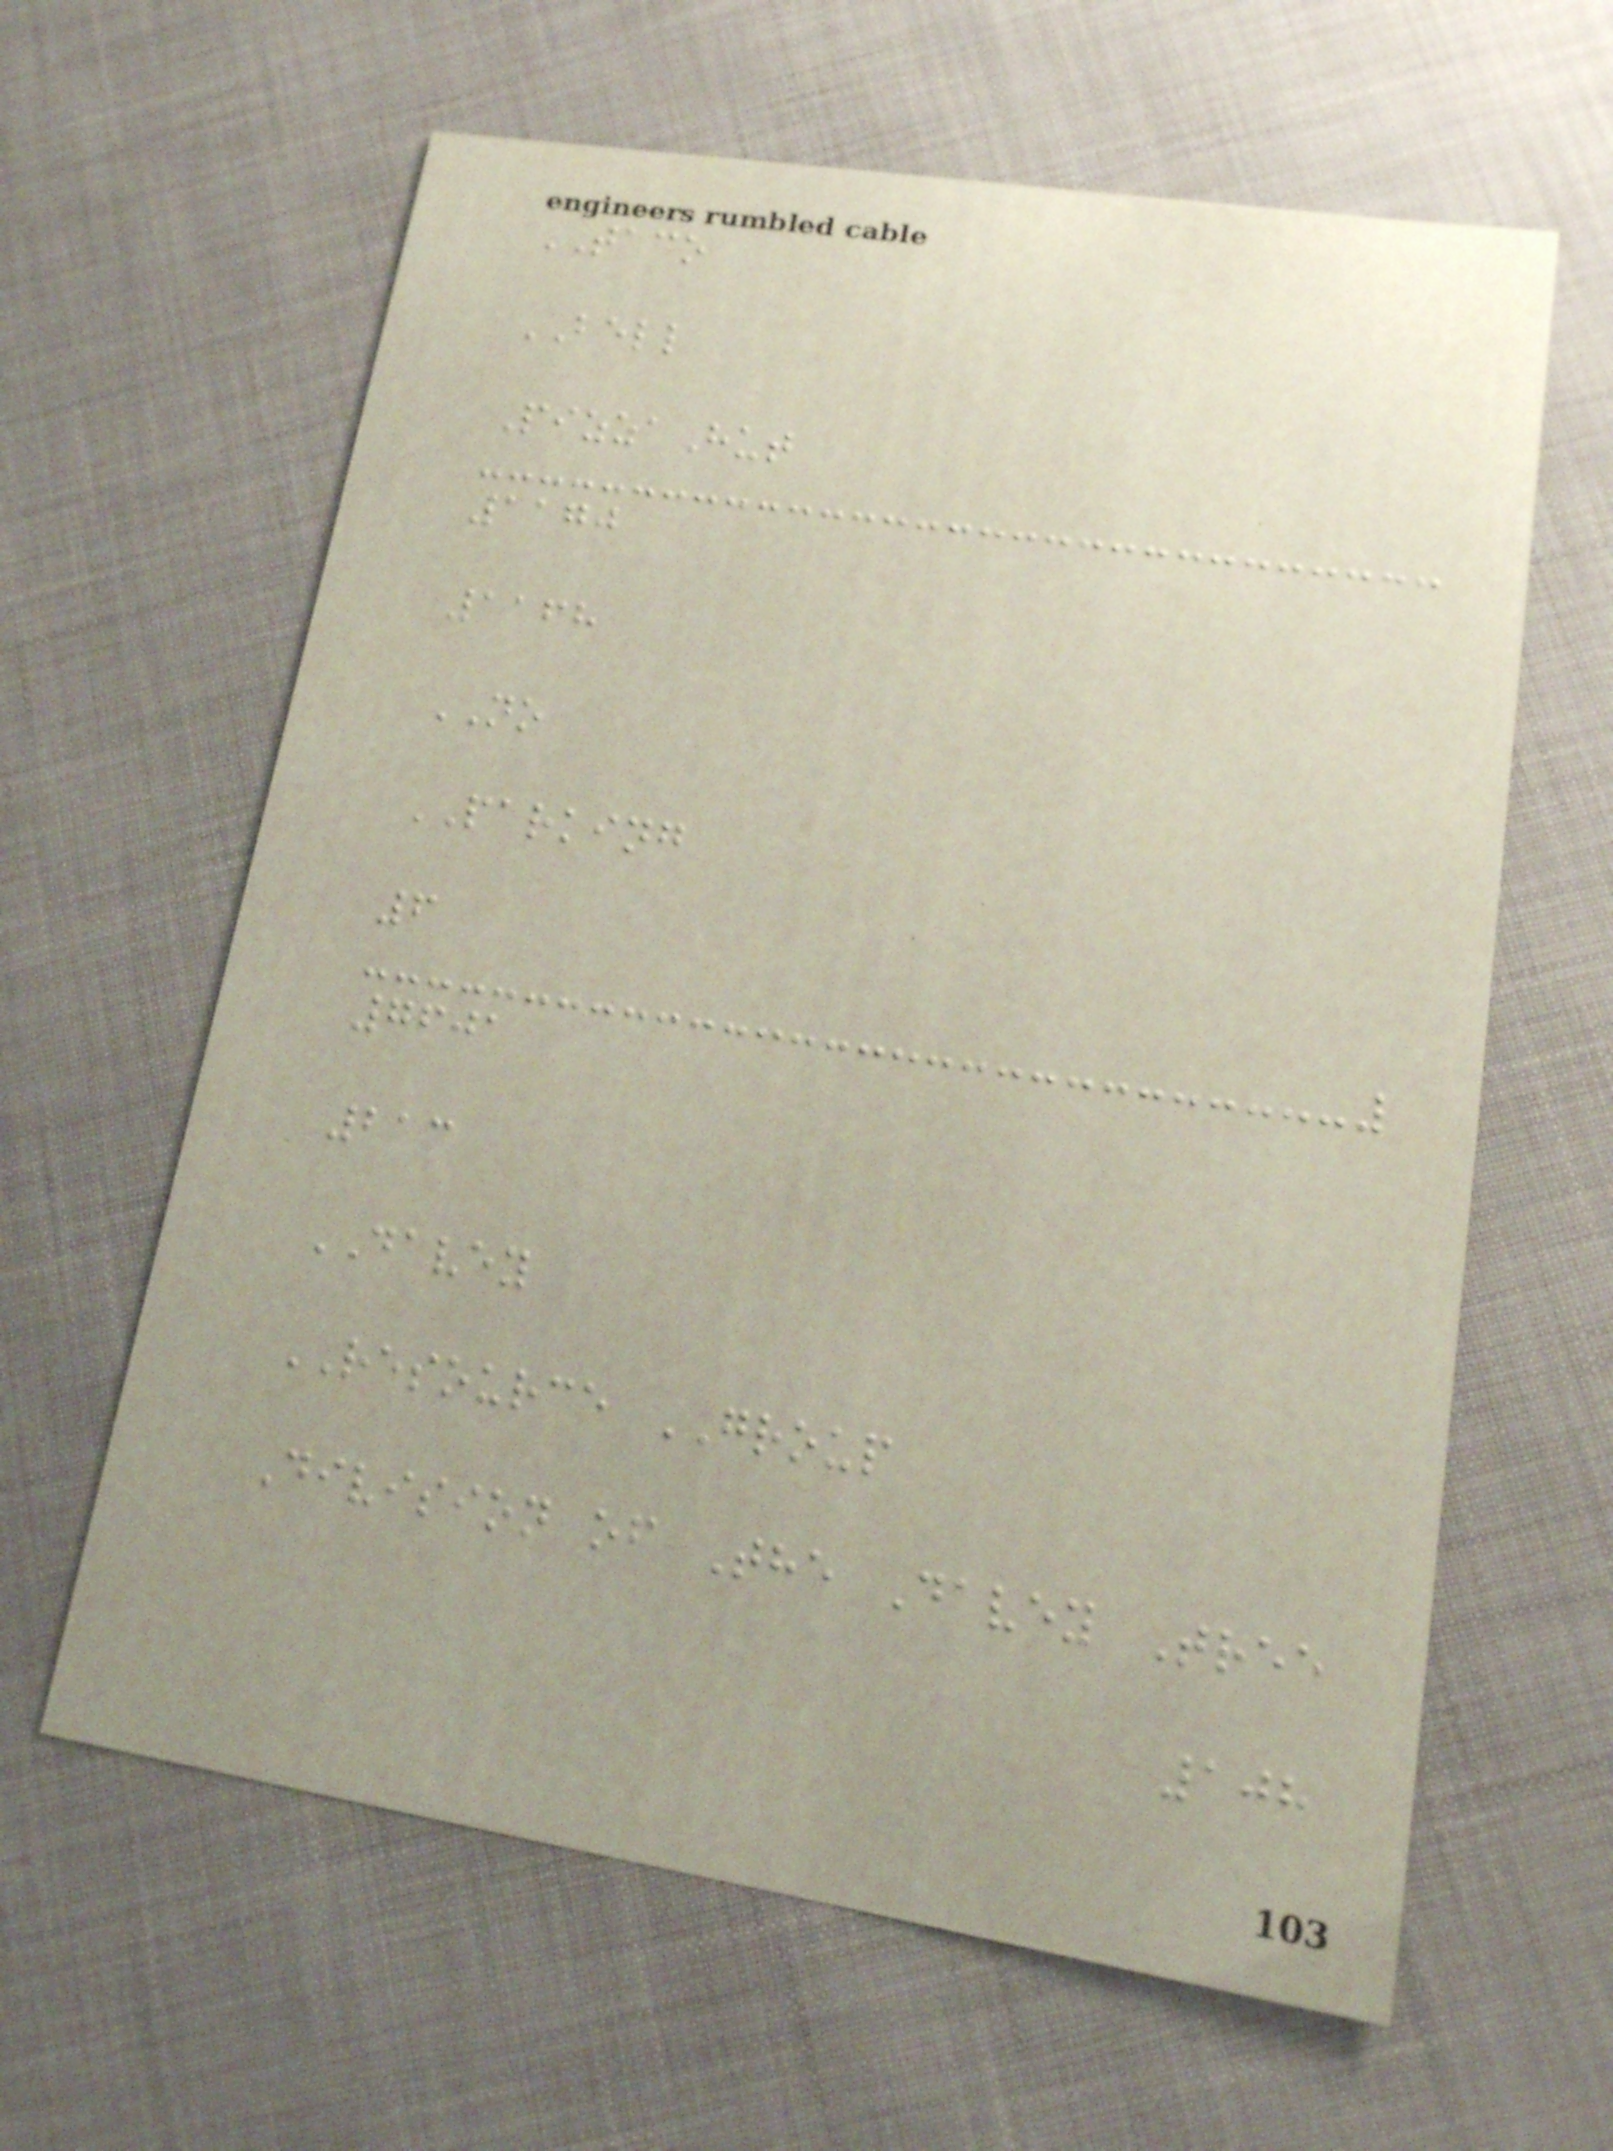TACO
BELL
PizzaHut
1170
1168
NO
PARKING
6
7601
213
DAVEY
RESOURCE GROUP
Division of The Davey Tree
108
